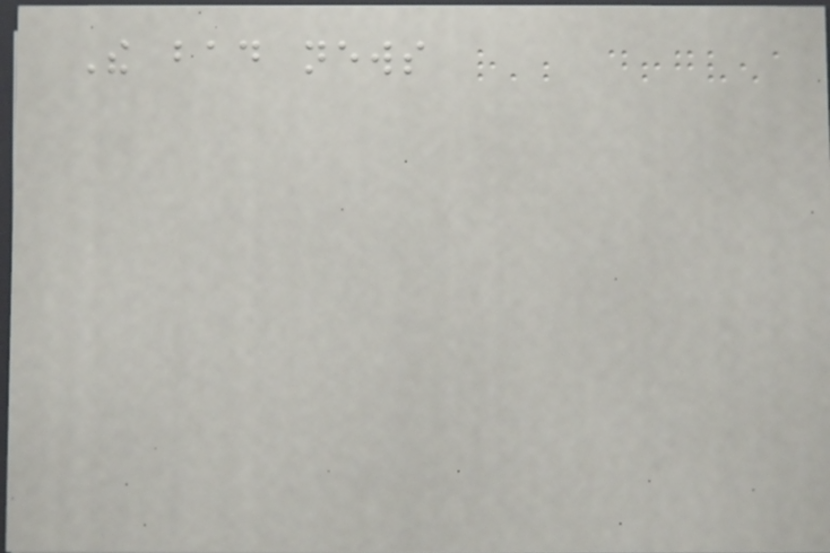The bad news
